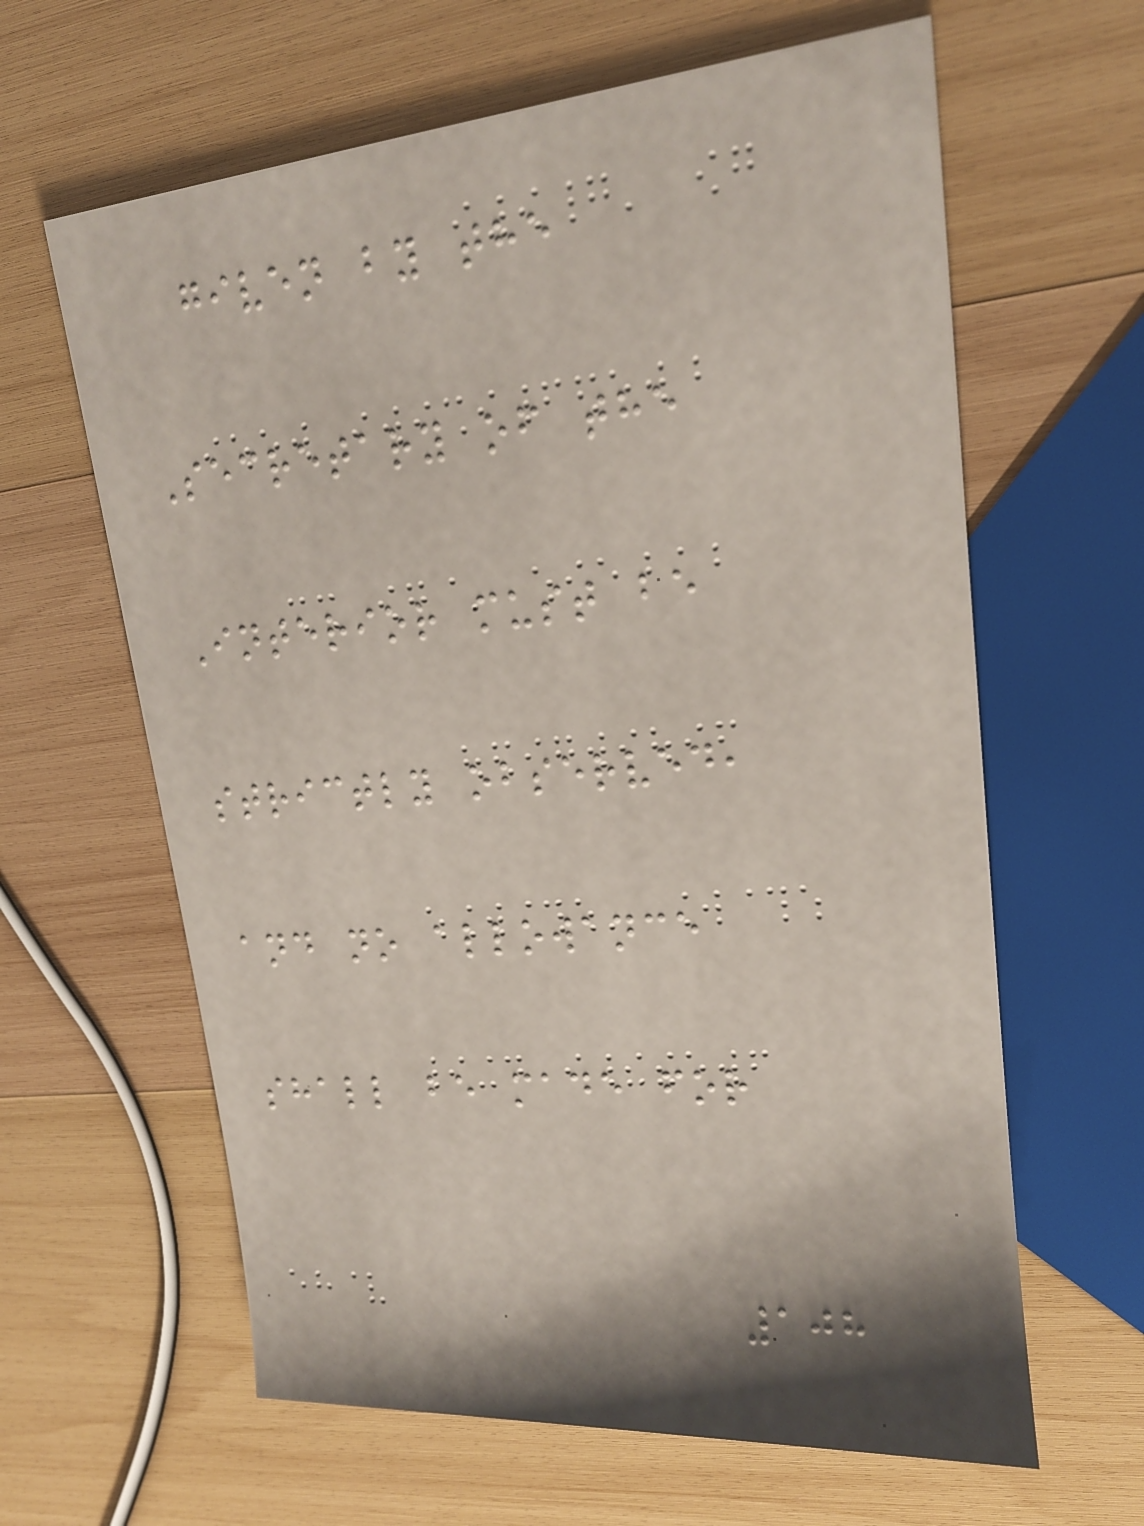given by the
Secretary of the
Interior must be
strictly observed,
and no allowance
shall be made for
108
